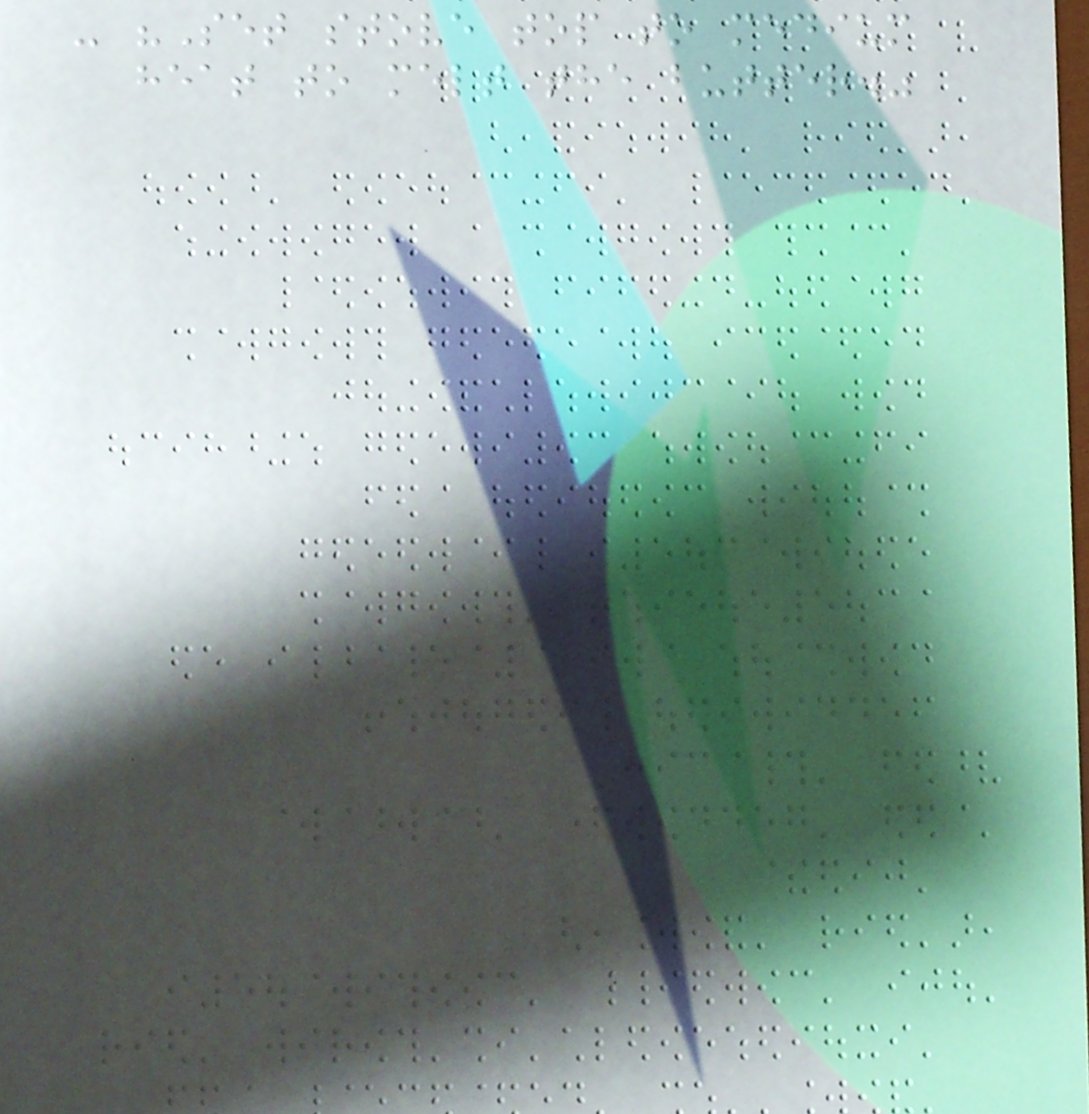- "Set stove top to medium
heat to melt the butter."
